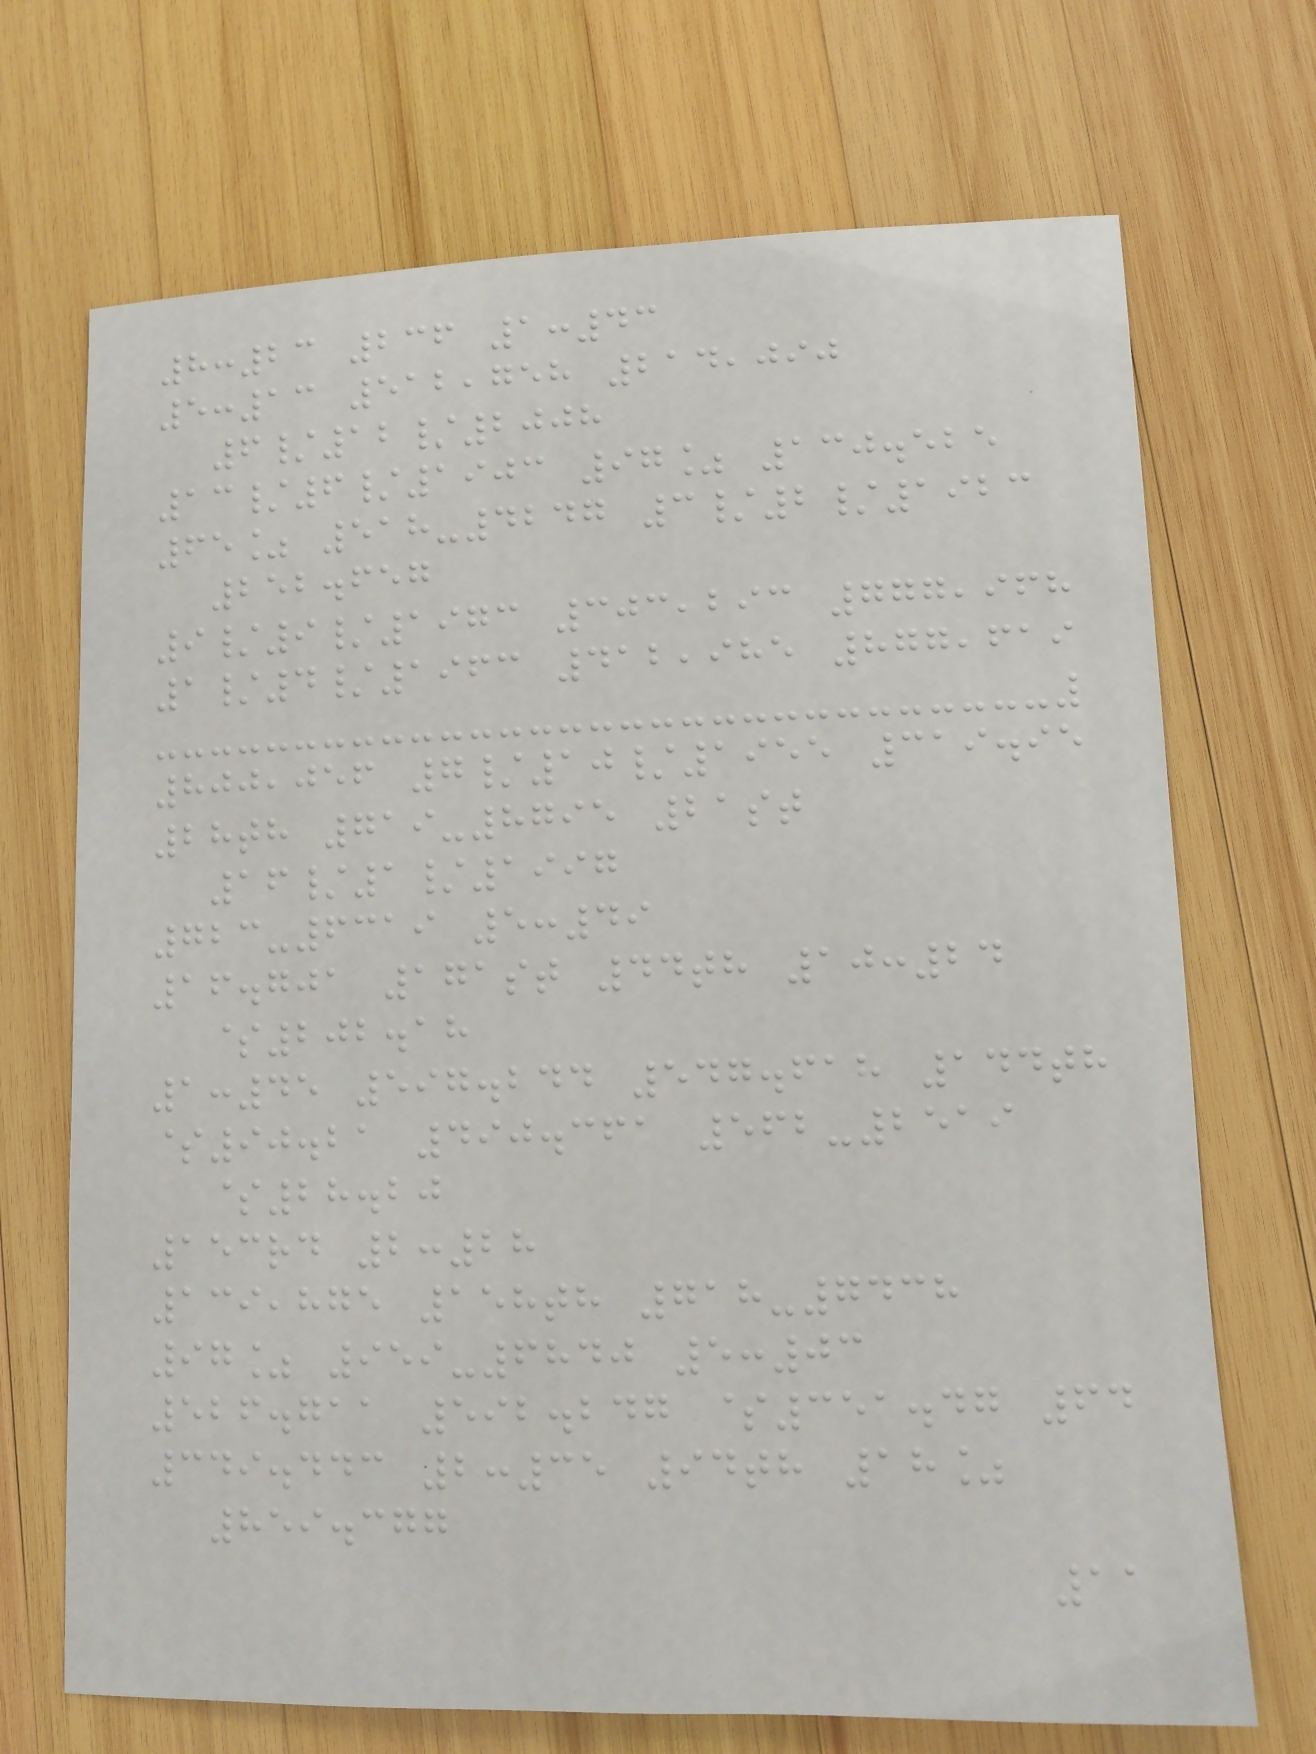8:23 236 1:43
5:13 512,758 214,090
6/12/2008
13/6/1903 97% 130.525
65% 518-4247 3/2/1923
252.657
9/9/1973 303,293 777,968
1/4/1963 412,985 877,619
800,056 7/10/1955 319.95
28th 719-8795 21st
16/1/1997
723-6319 5:49
16.701 171st 44th 10:24
$202.18
1:45 597.244 547.618 144th
$90.21 490.361 562-2519
$28.20
153rd 2:28
139,875 158th 718-7438
97% 959-6840 5:03
526.711 592.247 $351.47 64
349.443 2:35 94th 18%
859.377
11
